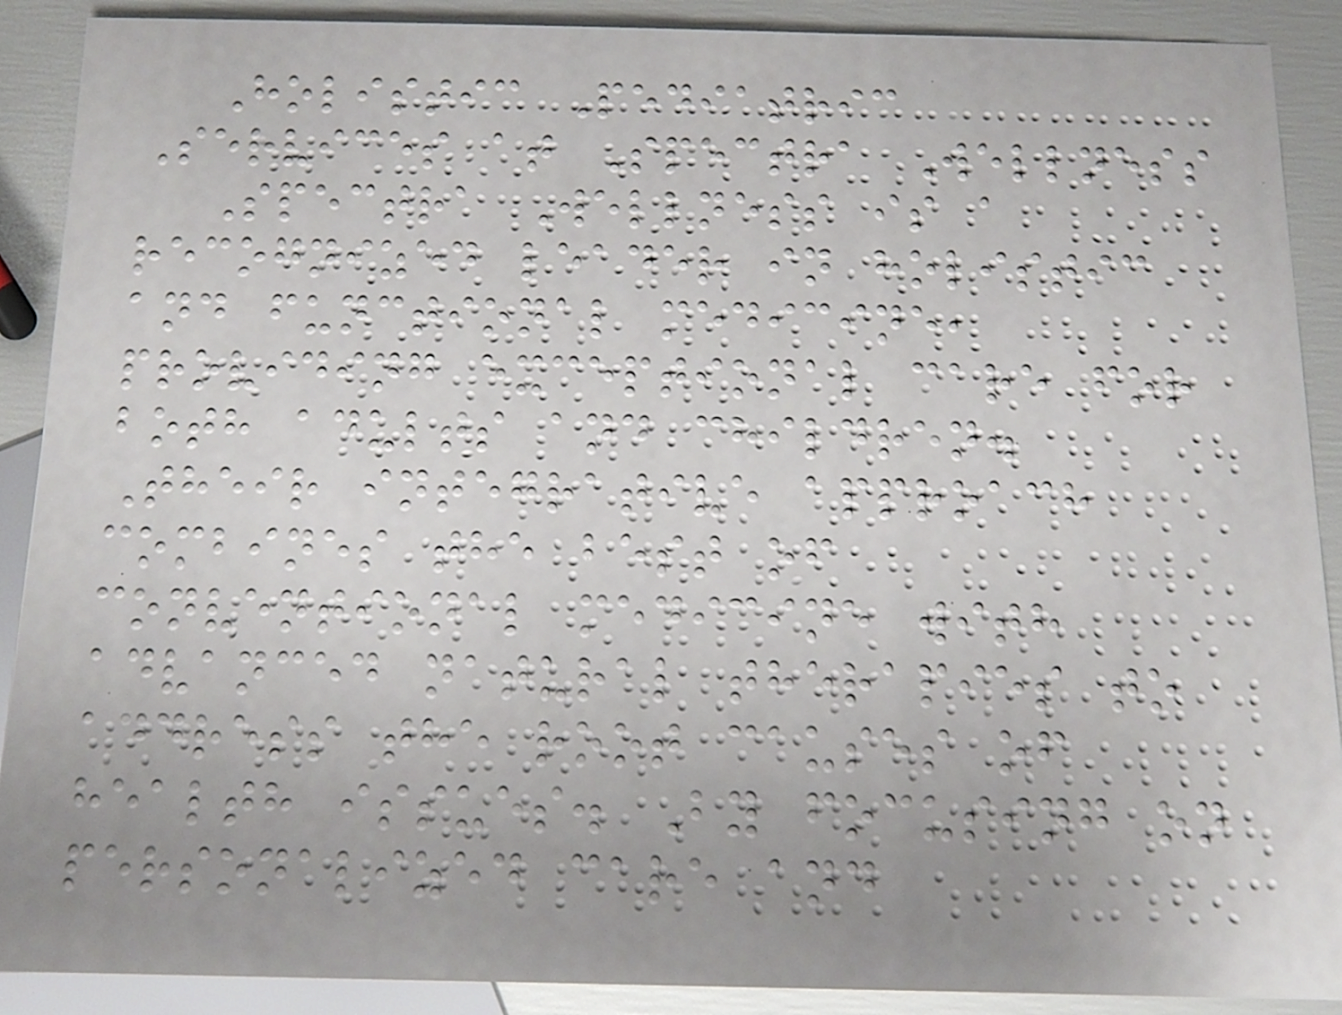Holistic Pediatric
Services at Spectra Wellness
Spectra Wellness is a
recognized leader in holistic
and functional medicine,
providing exceptional care for
both adults and children.
Their integrative approach
combines the best of
conventional medicine with
advanced natural therapies to
address the root causes of
health issues. By focusing on
personalized care and
